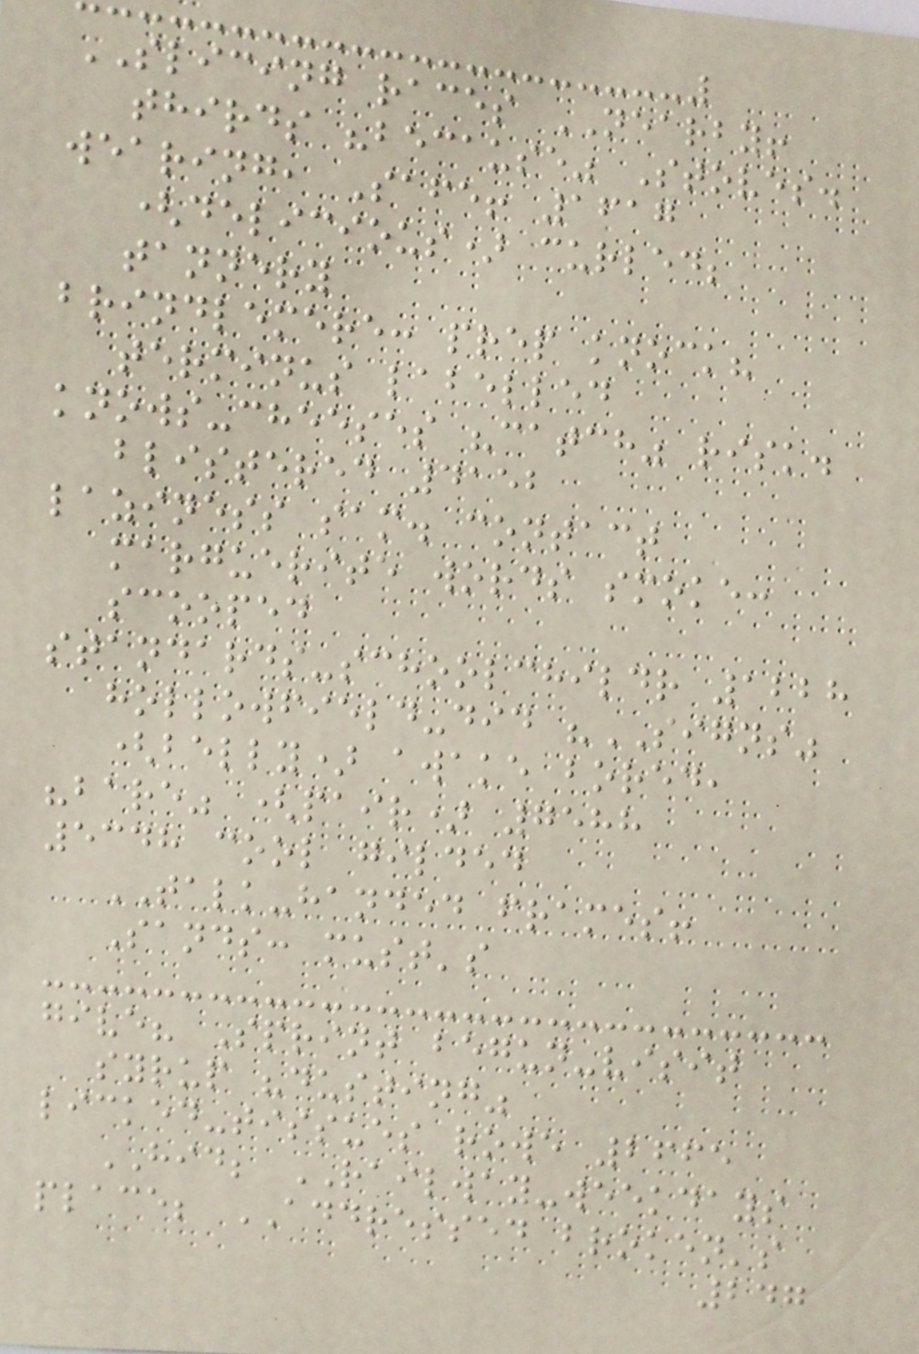SLICING races NEARBY!
thirds "because" Stoves.
wearing, Safe! 1617
(delicious) curled;
tannery
brindlemere: prep knock?
terminus labelled
knows-cheeses "catch" risk.
blistered 4152
laziness sam. contact
marguerite words smoke:
scooped
standards-schoolchildr 1228
hollowfield-did "SIGNS"
(belly) awake bored,
"bare" (pair) 7588
5348 cool gilded
TALK-handed frames!
Sands: must's
give? Sprint begun-visit
syrup "dusting"
licked-tissues rowe 2665
HID; RAILWAY-weekdays
place; ADDRESSED broken's
247
